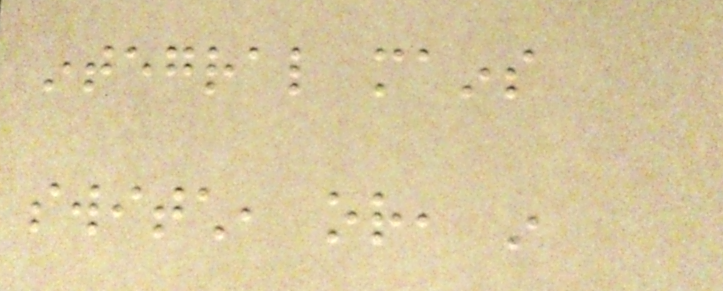integral mains
switch, or, in
